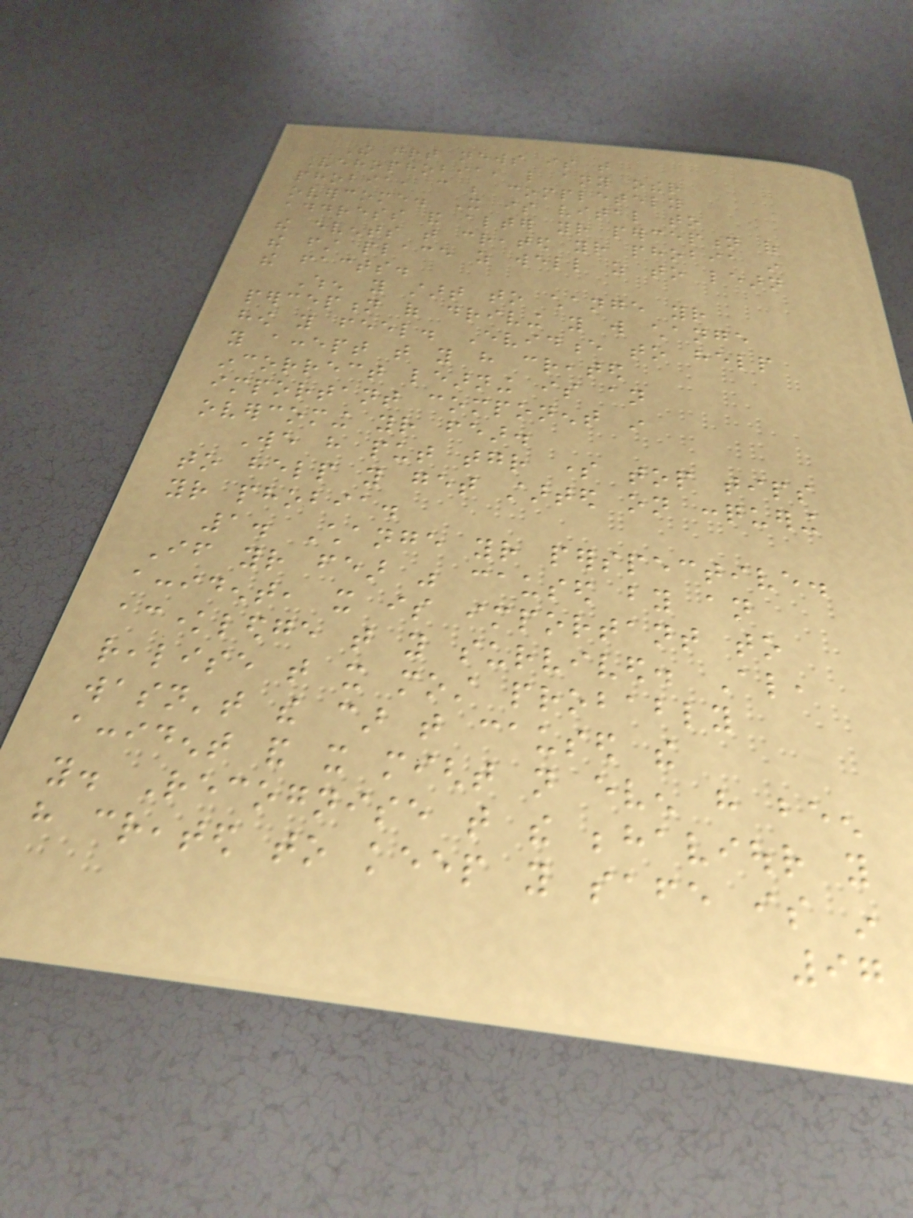The great news is that
Vehophobia, like any other
phobia, can be completely
overcome. It is vital to
address and alter your perception of
the events that created your phobia in
the first place as well as to learn
the facts.
When you start to change your
perception of driving you will change
how you feel. Evidence to help
you accept that you have created
incorrect learning is an
important component in
overcoming your fear.
We have put together some top tips
to help you get started on conquering
your phobia.
1. Change your perspective.
If your fear was caused by an
accident, it is important to
acknowledge that you survived. Also,
realise that it most probably
wasn't the car that caused the
accident and it might not even have been
you. Recognise that the behaviour you
have created to keep you safe is in
97
